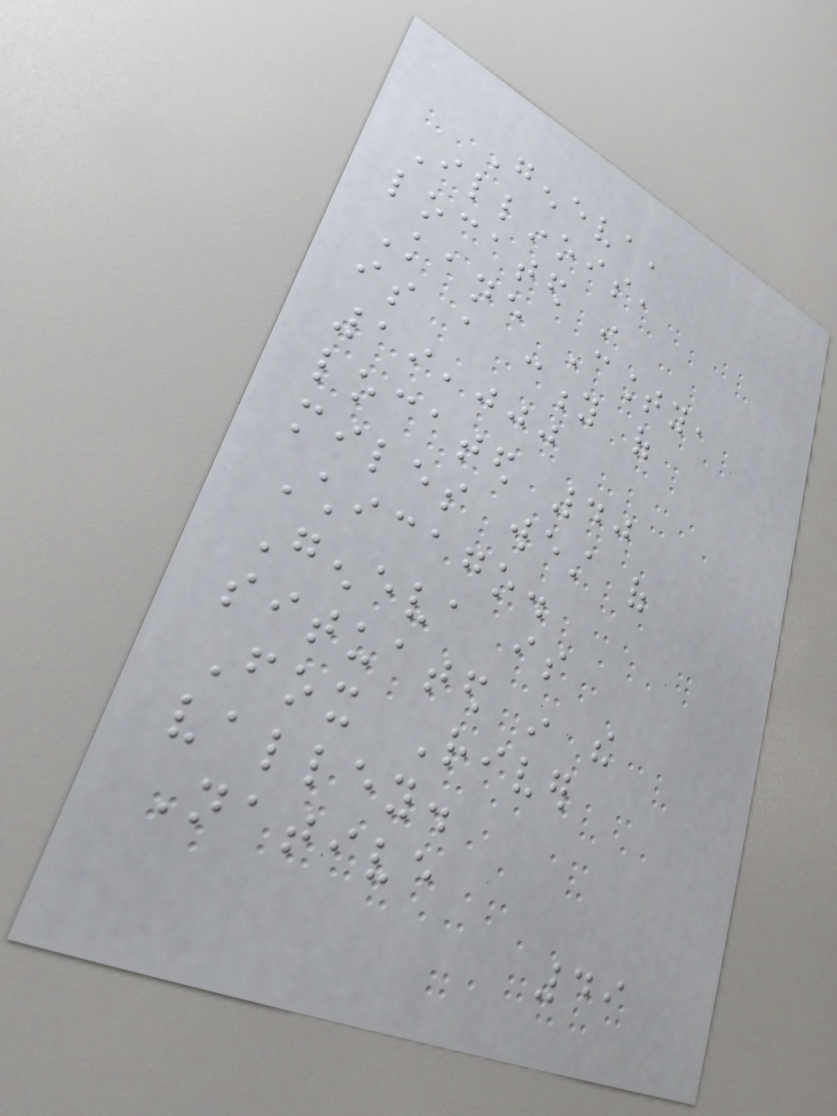Geneva,
Illinois,
located in
Kane County,
is a city of
19,000
located 40
miles west of
Chicago.
Geneva is
situated in the
Fox River
valley.
Native
49
